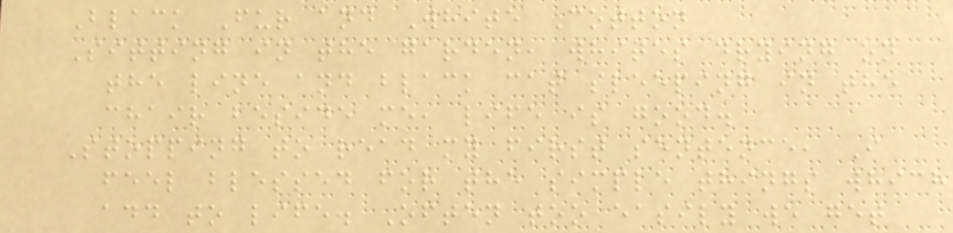Black Fur and White Cotton
Sitting in the garden, whites drying on
the line and black cat sleeping in the
chair beside me, life is good.
Stopping to read my first sentence, I
feel blessed for the simple things which
add to life. Often too easily we get
